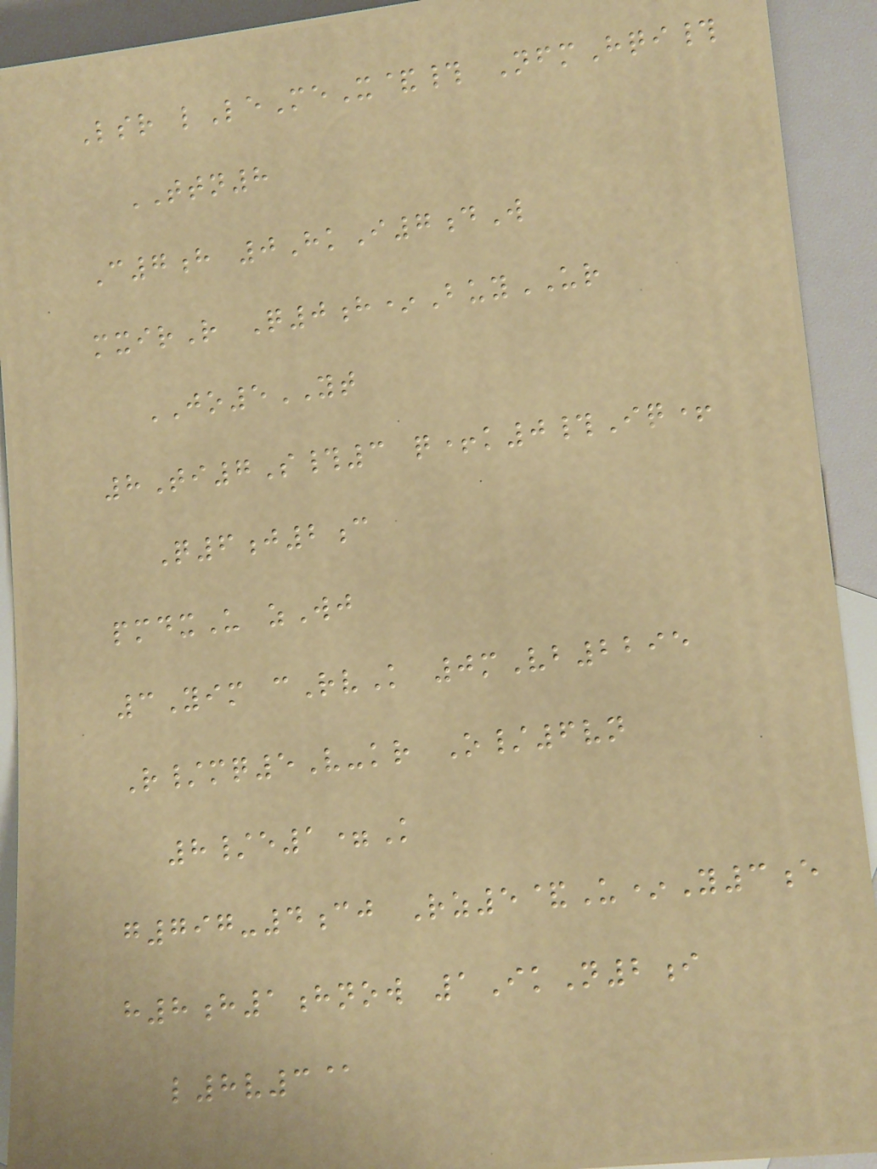Lsr lLeMeX&# NfmHqi#
TTN8
C7h 0HkI7dW
mxirR Q0h*BuyUR
JO5YT
8Ti7S#3 q+k0#Iq+
Q6j2c
pmdxU zWj
3Yim cRvK 0mVb2295
R/mq5V-kr O/6vn
8/e1=K
g797-4cj Rz5&U*Y3e
h8h1hnow 1IkN2i
l8v3@
